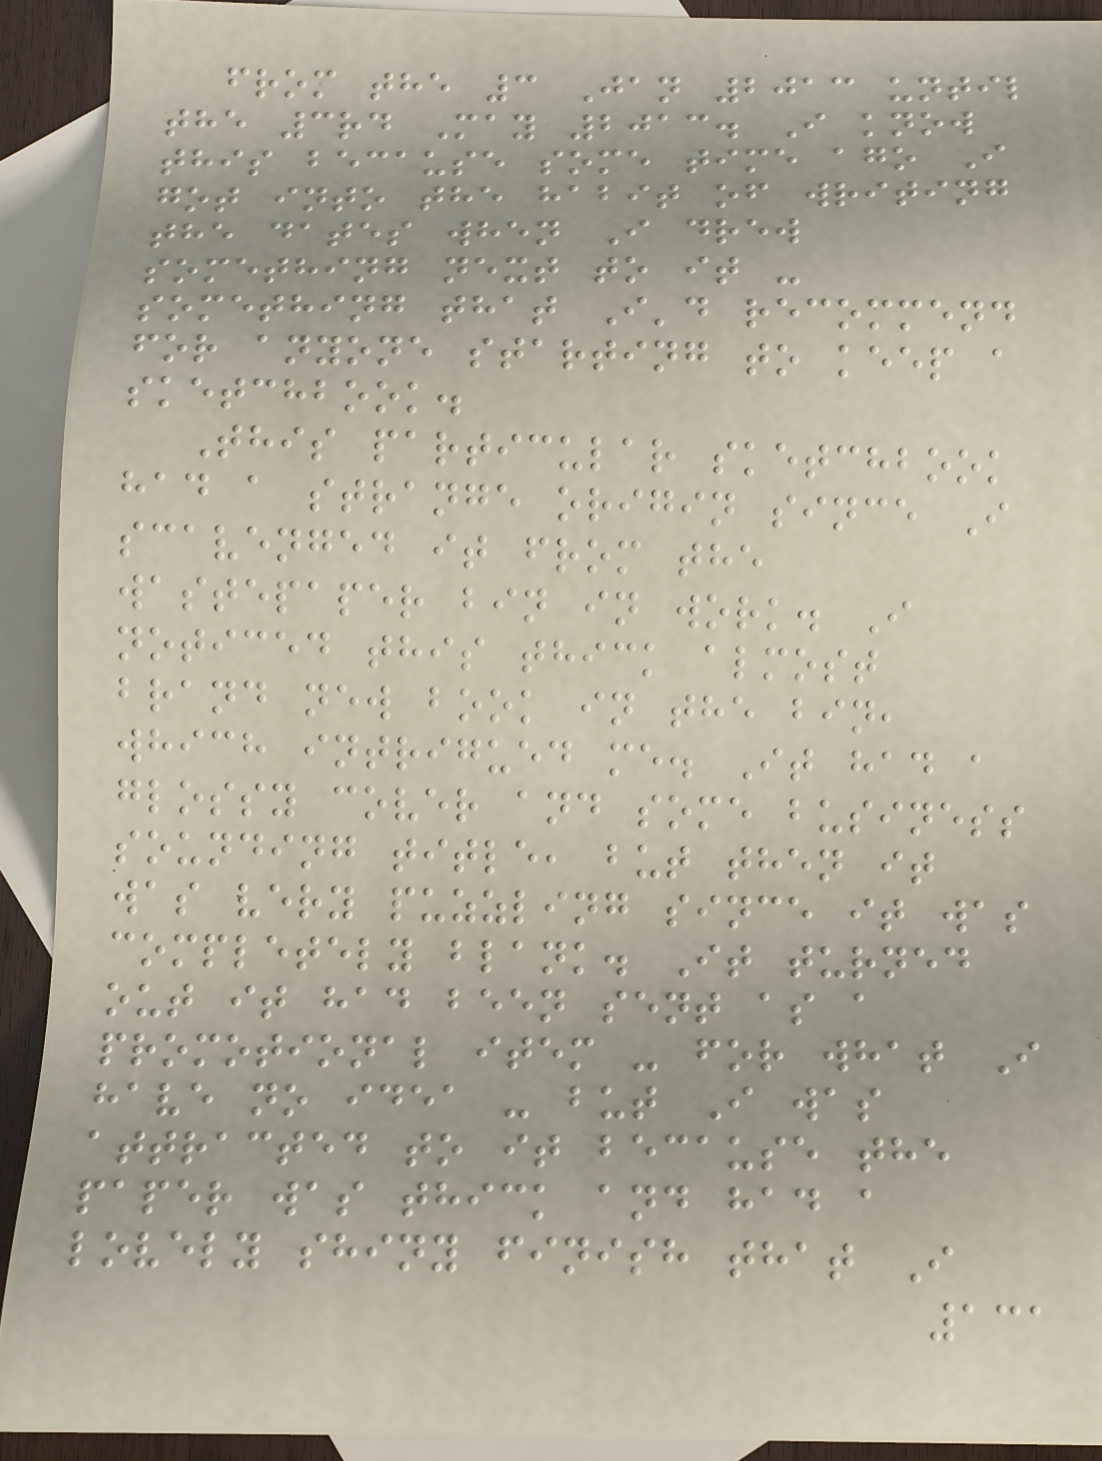from the 3 Jan 2013 until
the 3rd May 2013. I know
this because some time ago I
got into the habit of writing
the dates when I drew
something next to it -
something that I'd recommend
for anyone starting to keep a
sketchbook.
This particular sketchbook
had a strange origin since I
scavenged it from the
wastepaper bin in work. I
noticed this thick almost
brand new book in the bin,
which intrigued me. It had a
glossy cover and some business
sounding title, but then it
was very puzzling since it was
completely blank. It turned
out it had been sent as a
promotional item - for what I
have no idea - but I was
attracted to it because the
paper was thick and had a
lovely shiny finish that I
131
